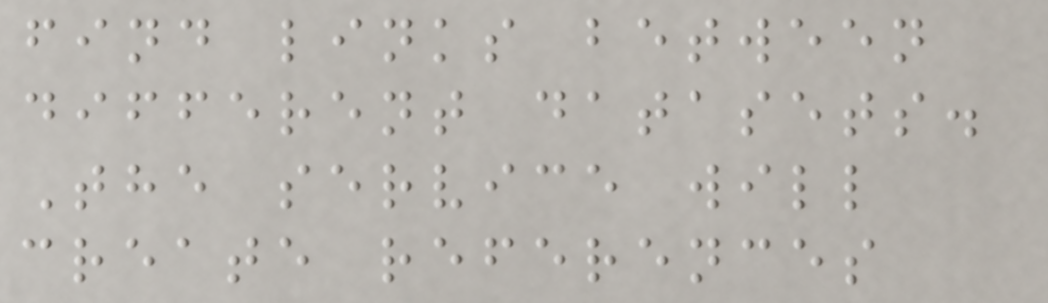find links between
different datasets.
The service will
create references
